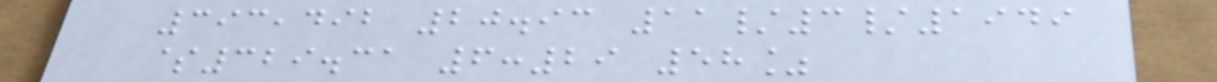393,492 20.93 11/3/1949
$329.31 6:29 58%
